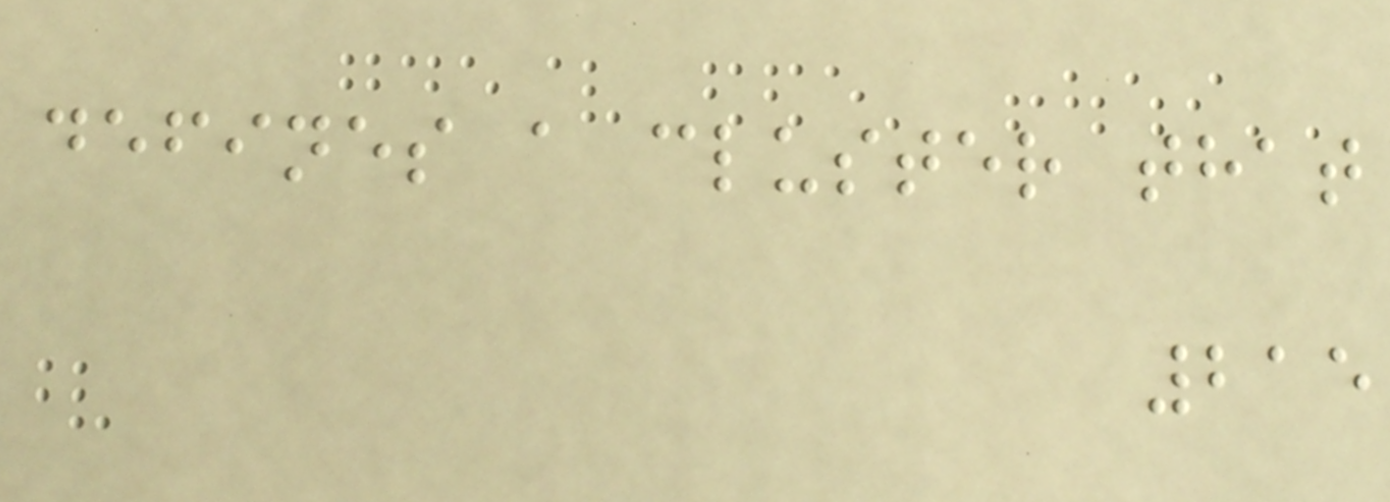defines a cluster that
215
